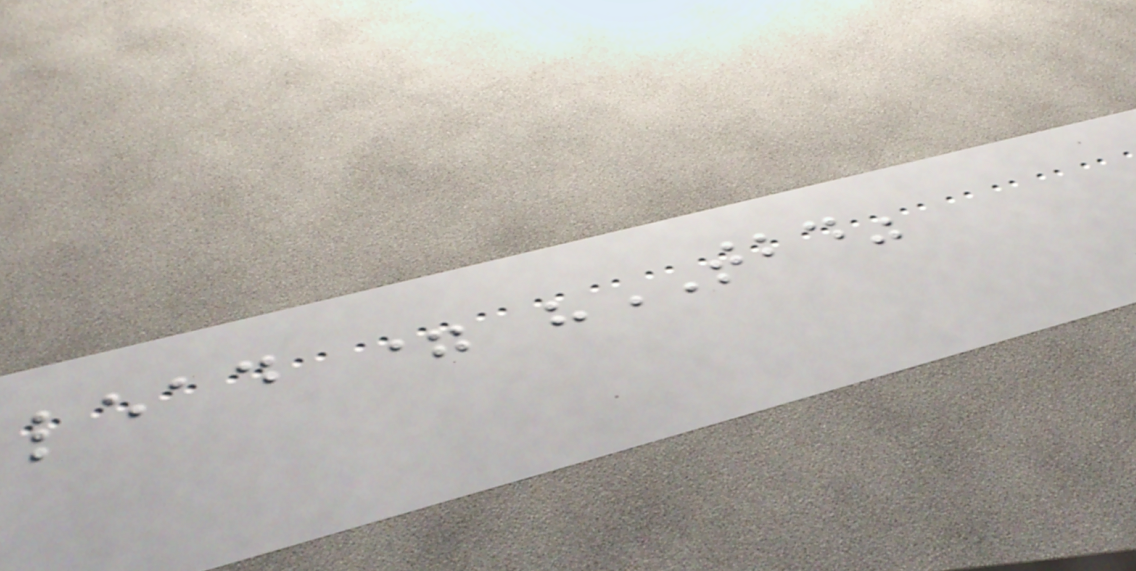lead = "TBD"
